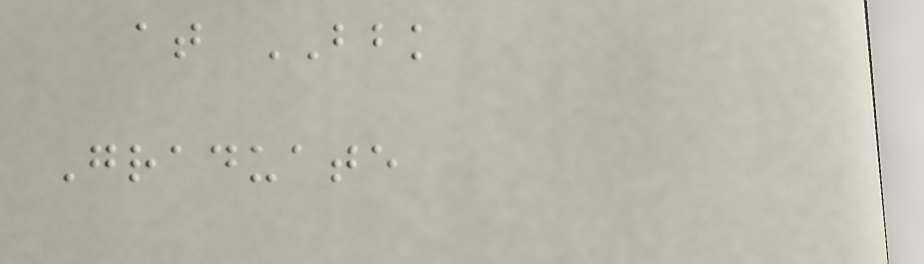at BBK
Graduate
